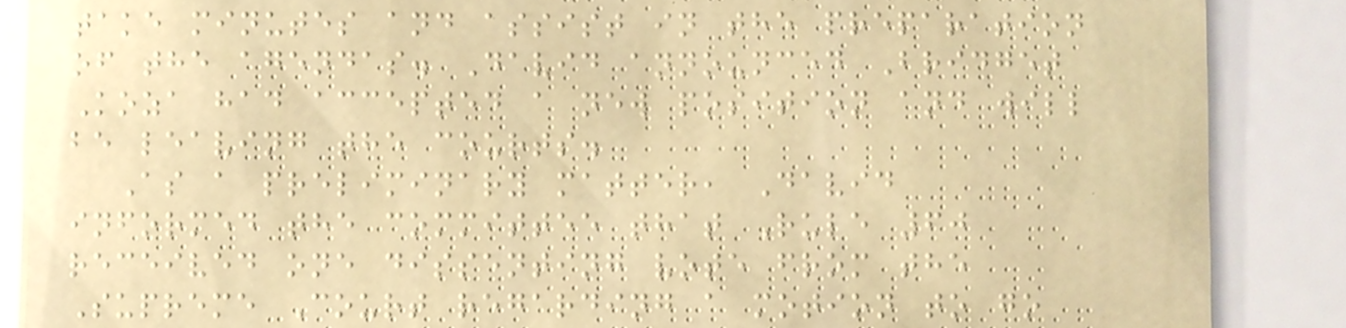take minutes and assist in the preparation
of the agendas. David announced Bridget
Koza had accepted a new position and will
be leaving the courts.
As a preliminary matter, David
informed the committee that Rule 60
received one dissenting vote from the
Supreme Court regarding a motion to go
